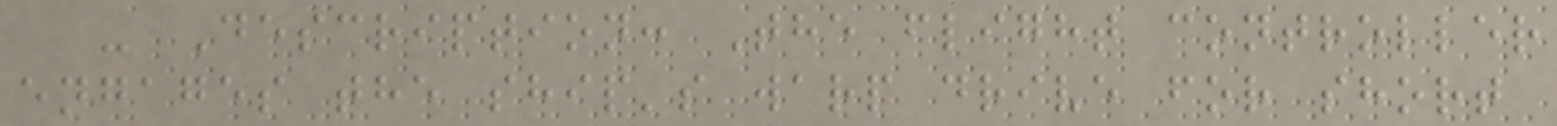- Description: The flight controller
engages the ship's warp drive for short
